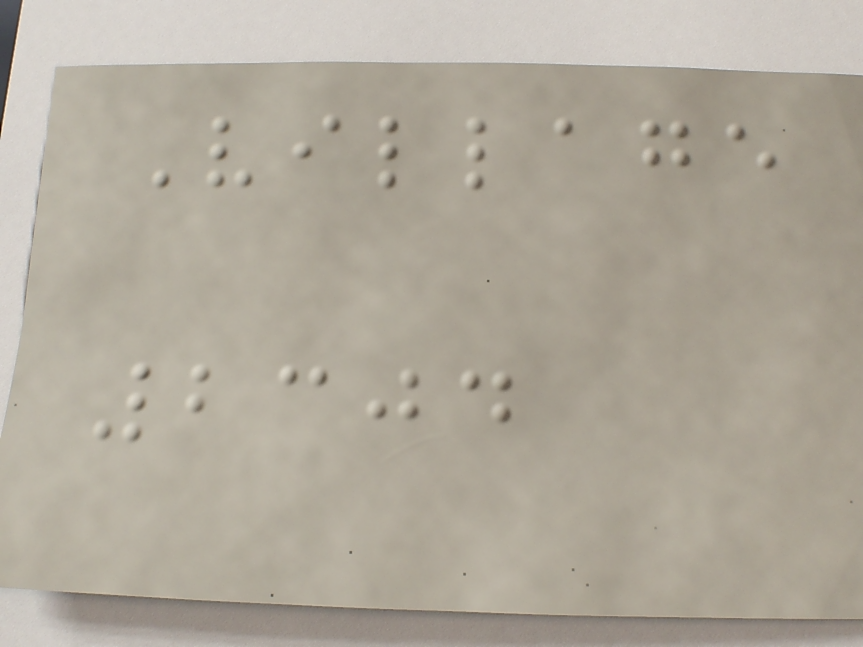Village
2304
